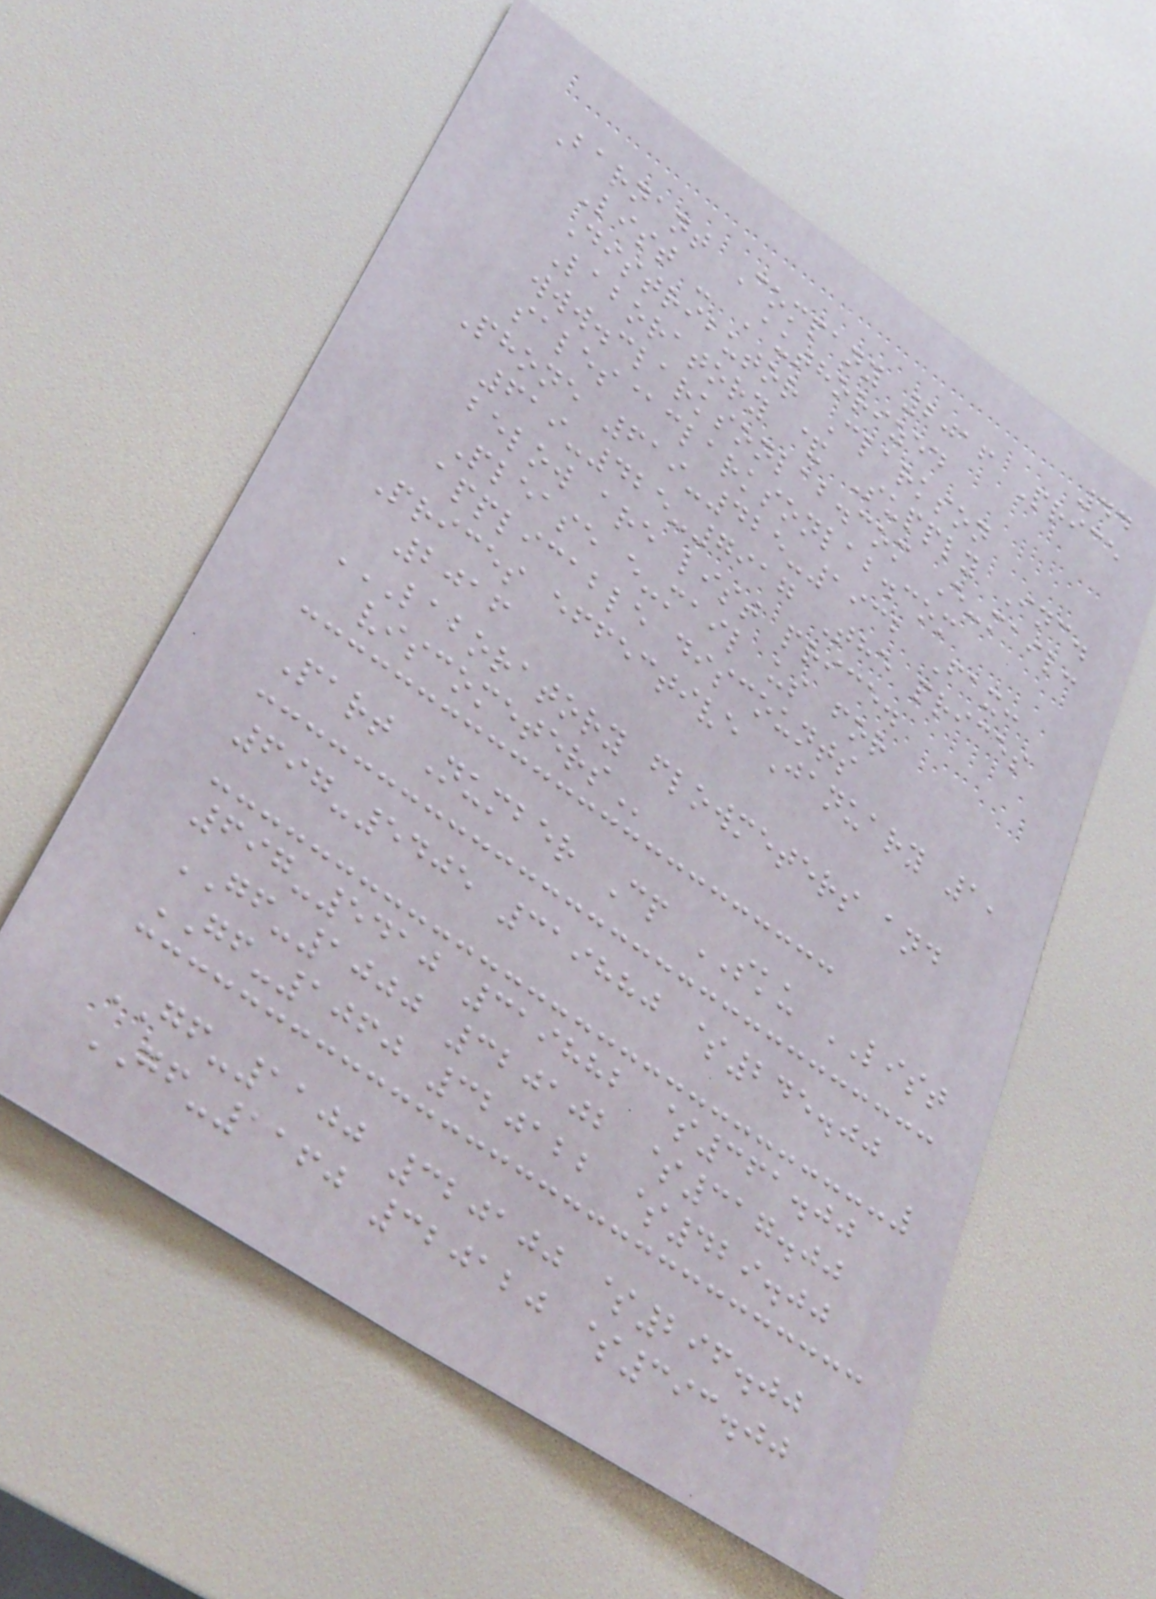44
Barnant Company 2016 Price
List - Authorized
Distributor Clarkson
Laboratory & Supply Inc.
www.clarksonlab.com E-mail:
sales@clarksonlab.com
Phone 619-425-1932 Fax:
619-425-7917 The prices
below are list price.
Please e-mail us for
applicable discounts
Prices effective January 1,
2016
LABORATORY FLOWMETERS AND
VISCOMETERS
Part Number Cp SKU LIST
697-5405 319880 $245.00
697-5410 319882 $361.00
GF-1000 320102 $317.00
GF-1060 320122 $429.00
GF-1100 320100 $296.00
GF-1160 320120 $393.00
